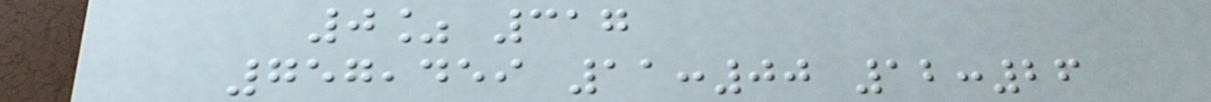0% 317
757,459 11:00 12:26
